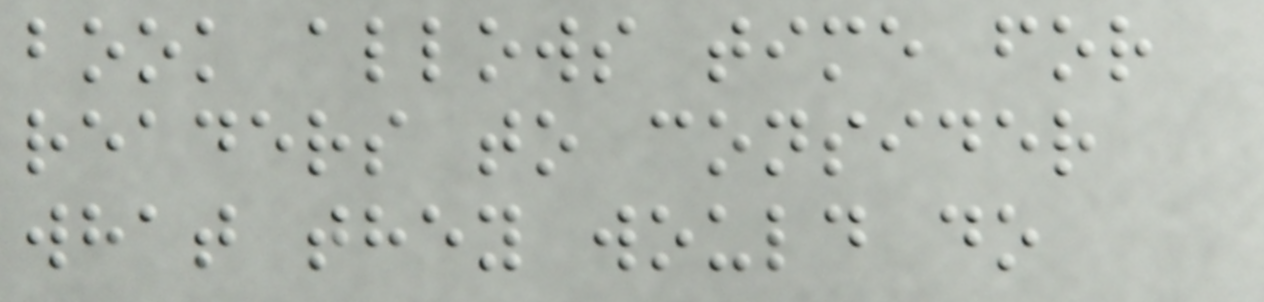book allows time for
readers to consider
what they would do
